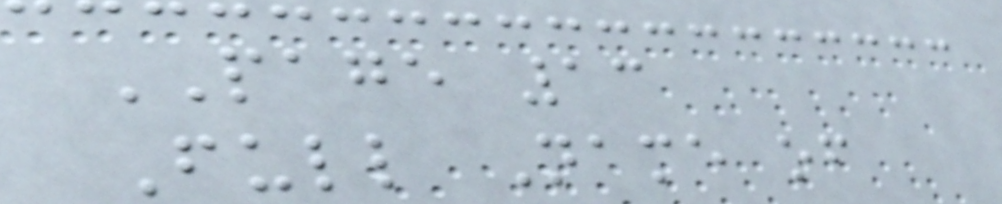PAGE 13
Full Name of
